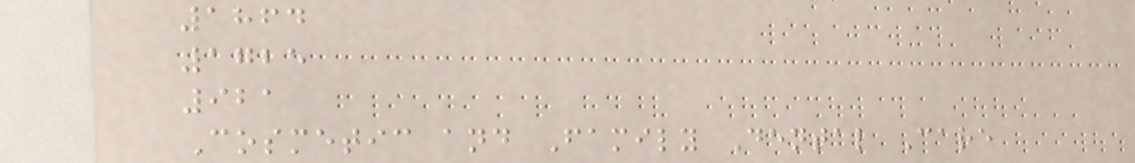1864
1725
921
Cosmetic and Family Dental Care
